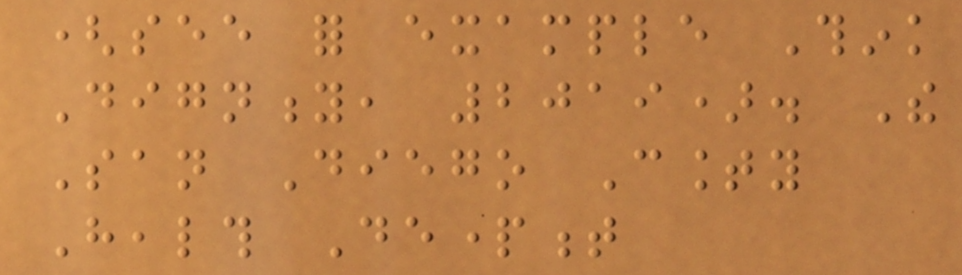(see for example Think
Dignity, 2019). The
San Diego County
Health Department
